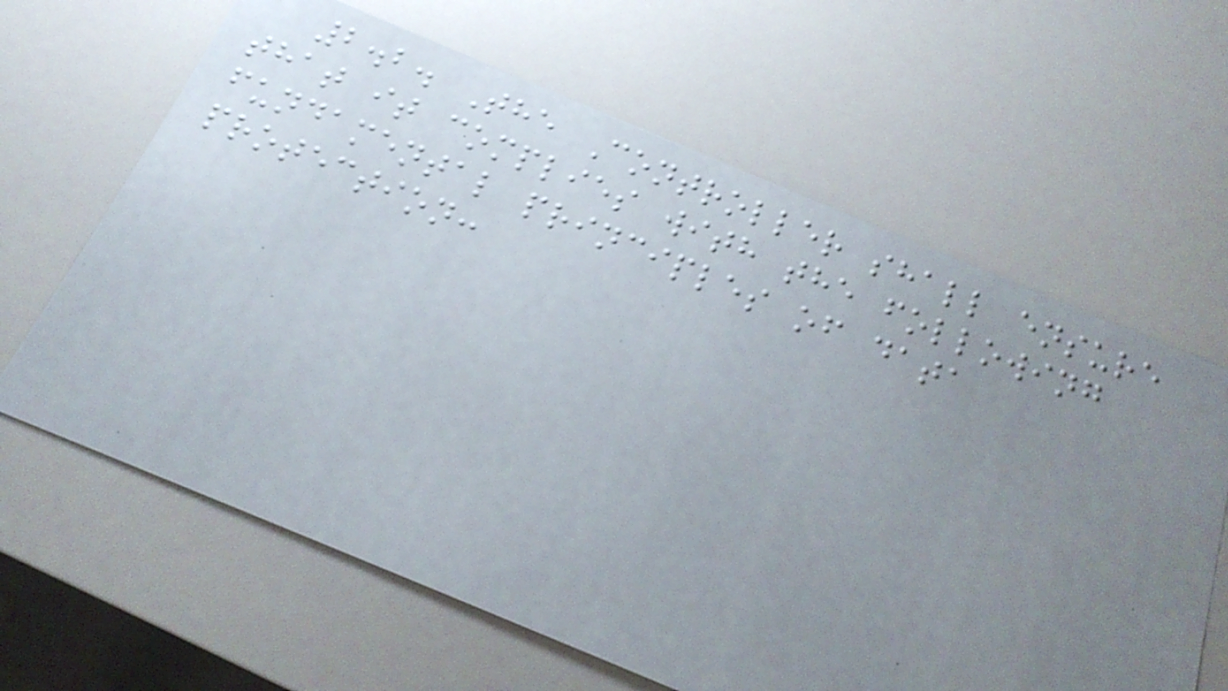2.2. The Controller shall ensure
that it complies with the following
fundamental principles of data
protection:
